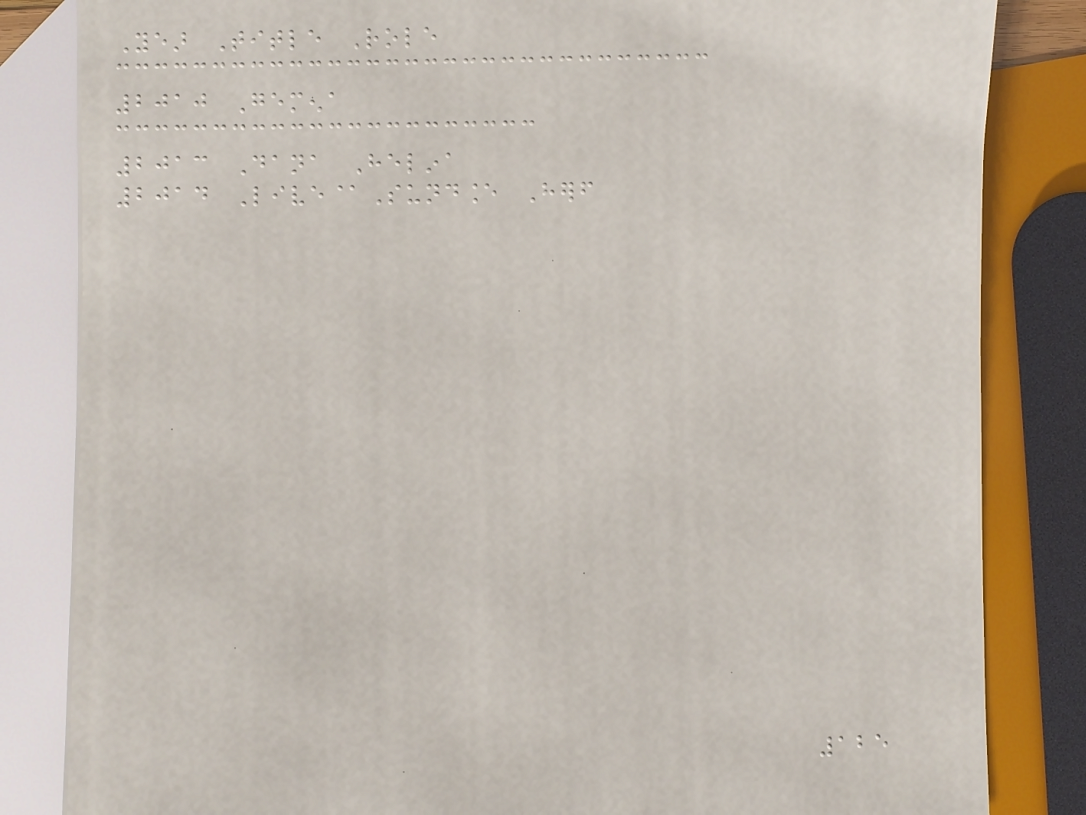Year Title Role
2010 Gemena
2013 Dana Helina
2014 Live@Sundance Herself
125
